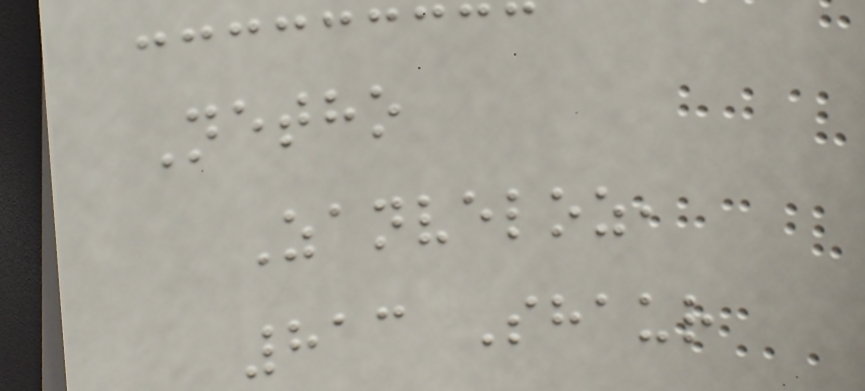Netho
Zanveloz,
813 Shaur
